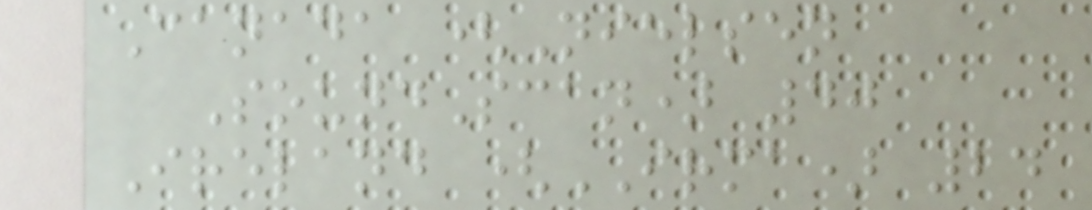Canada (Nielsen
SoundScan) 40
Ireland (IRMA) 24
